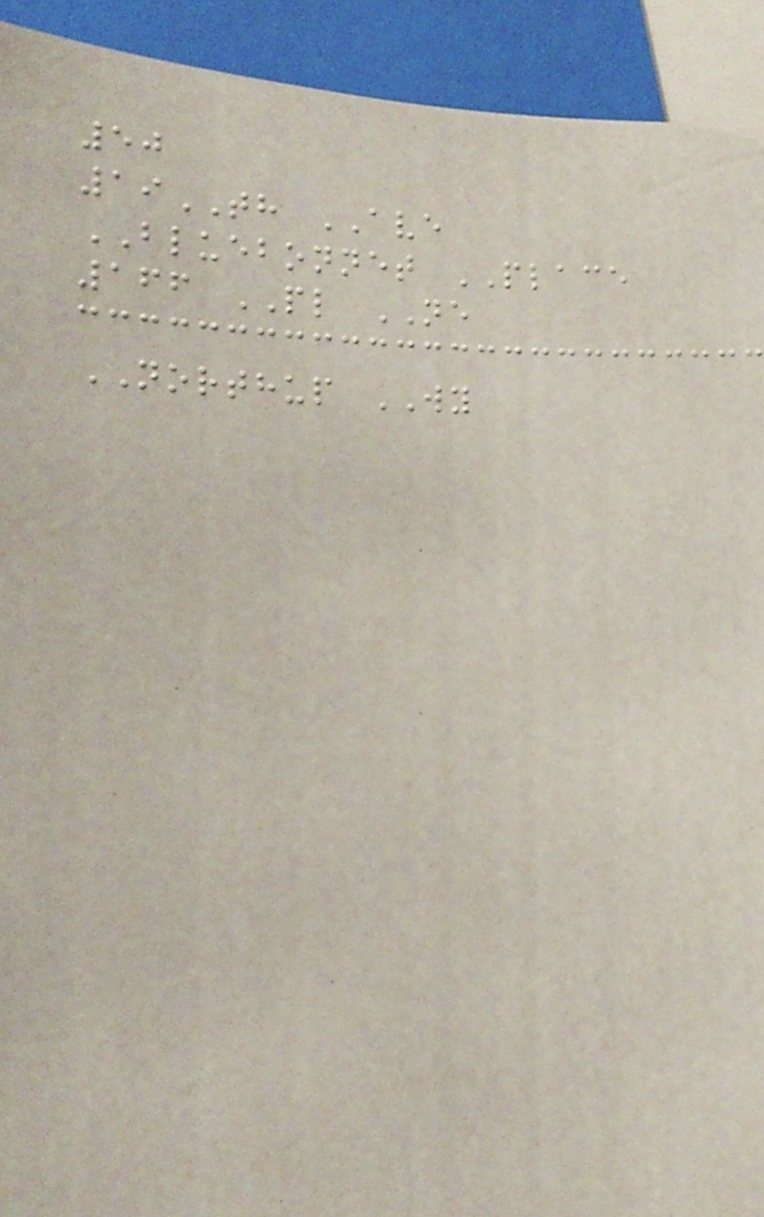50
19TH AVE
BLUEBONNET PLACE
166 PL NE
NORTHUP WY
